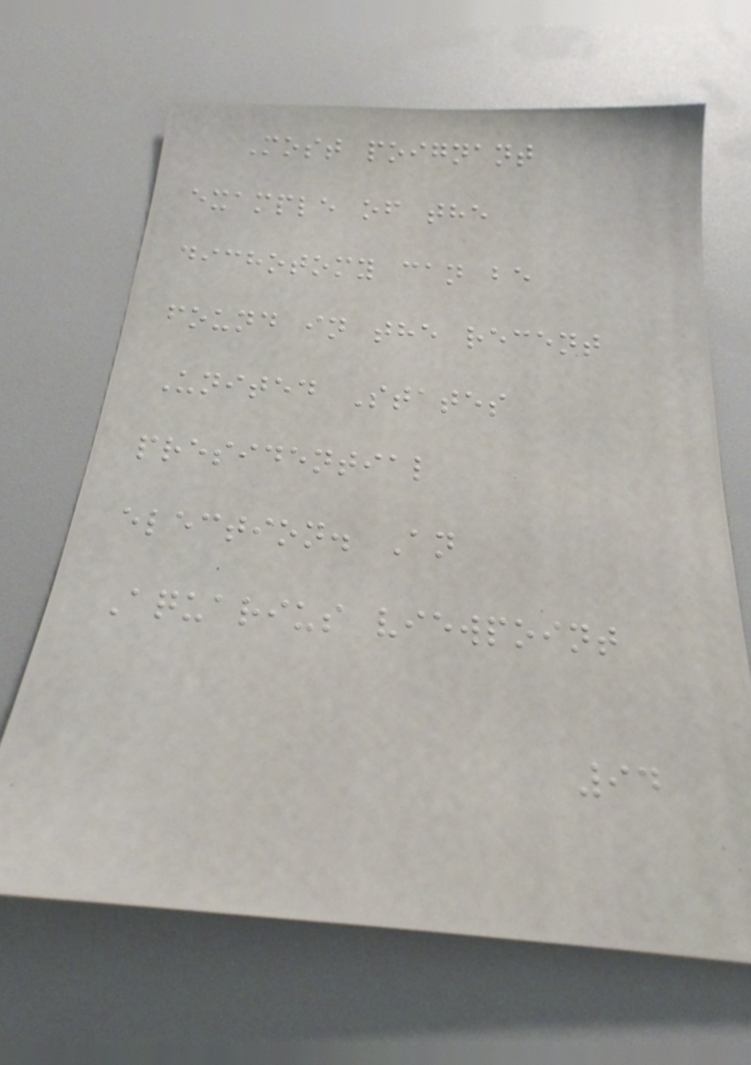Most poignant
example of the
dichotomy can be
found in the recent
United States
presidential
election. An
Aquarius viewpoint
94
